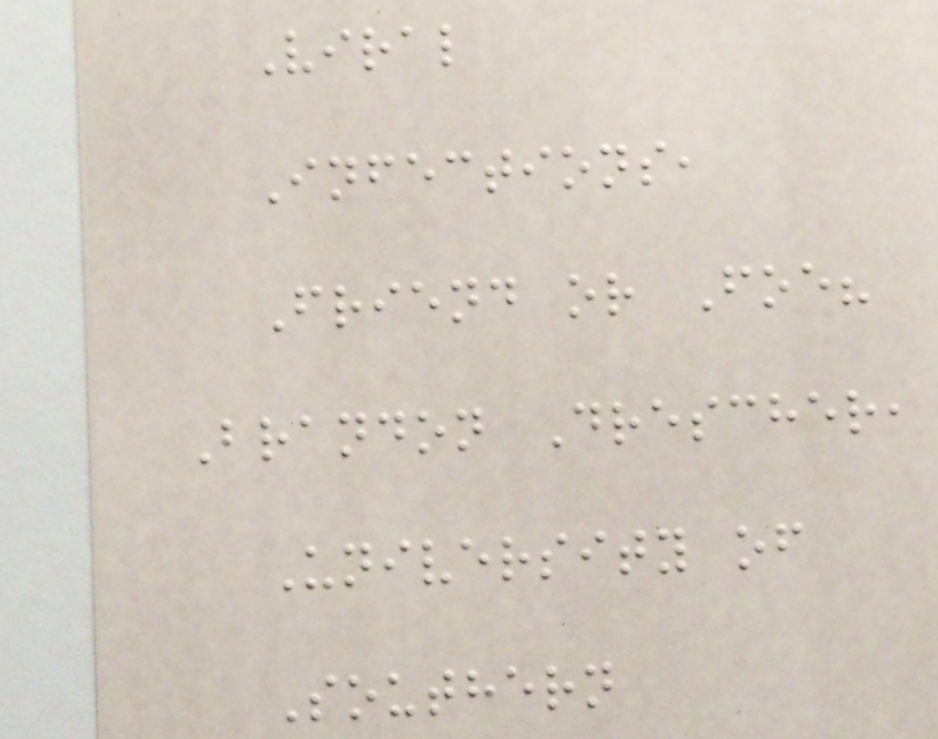Viral
Infections,
Friend or Foe?
Brandon Drescher,
University of
Southern
